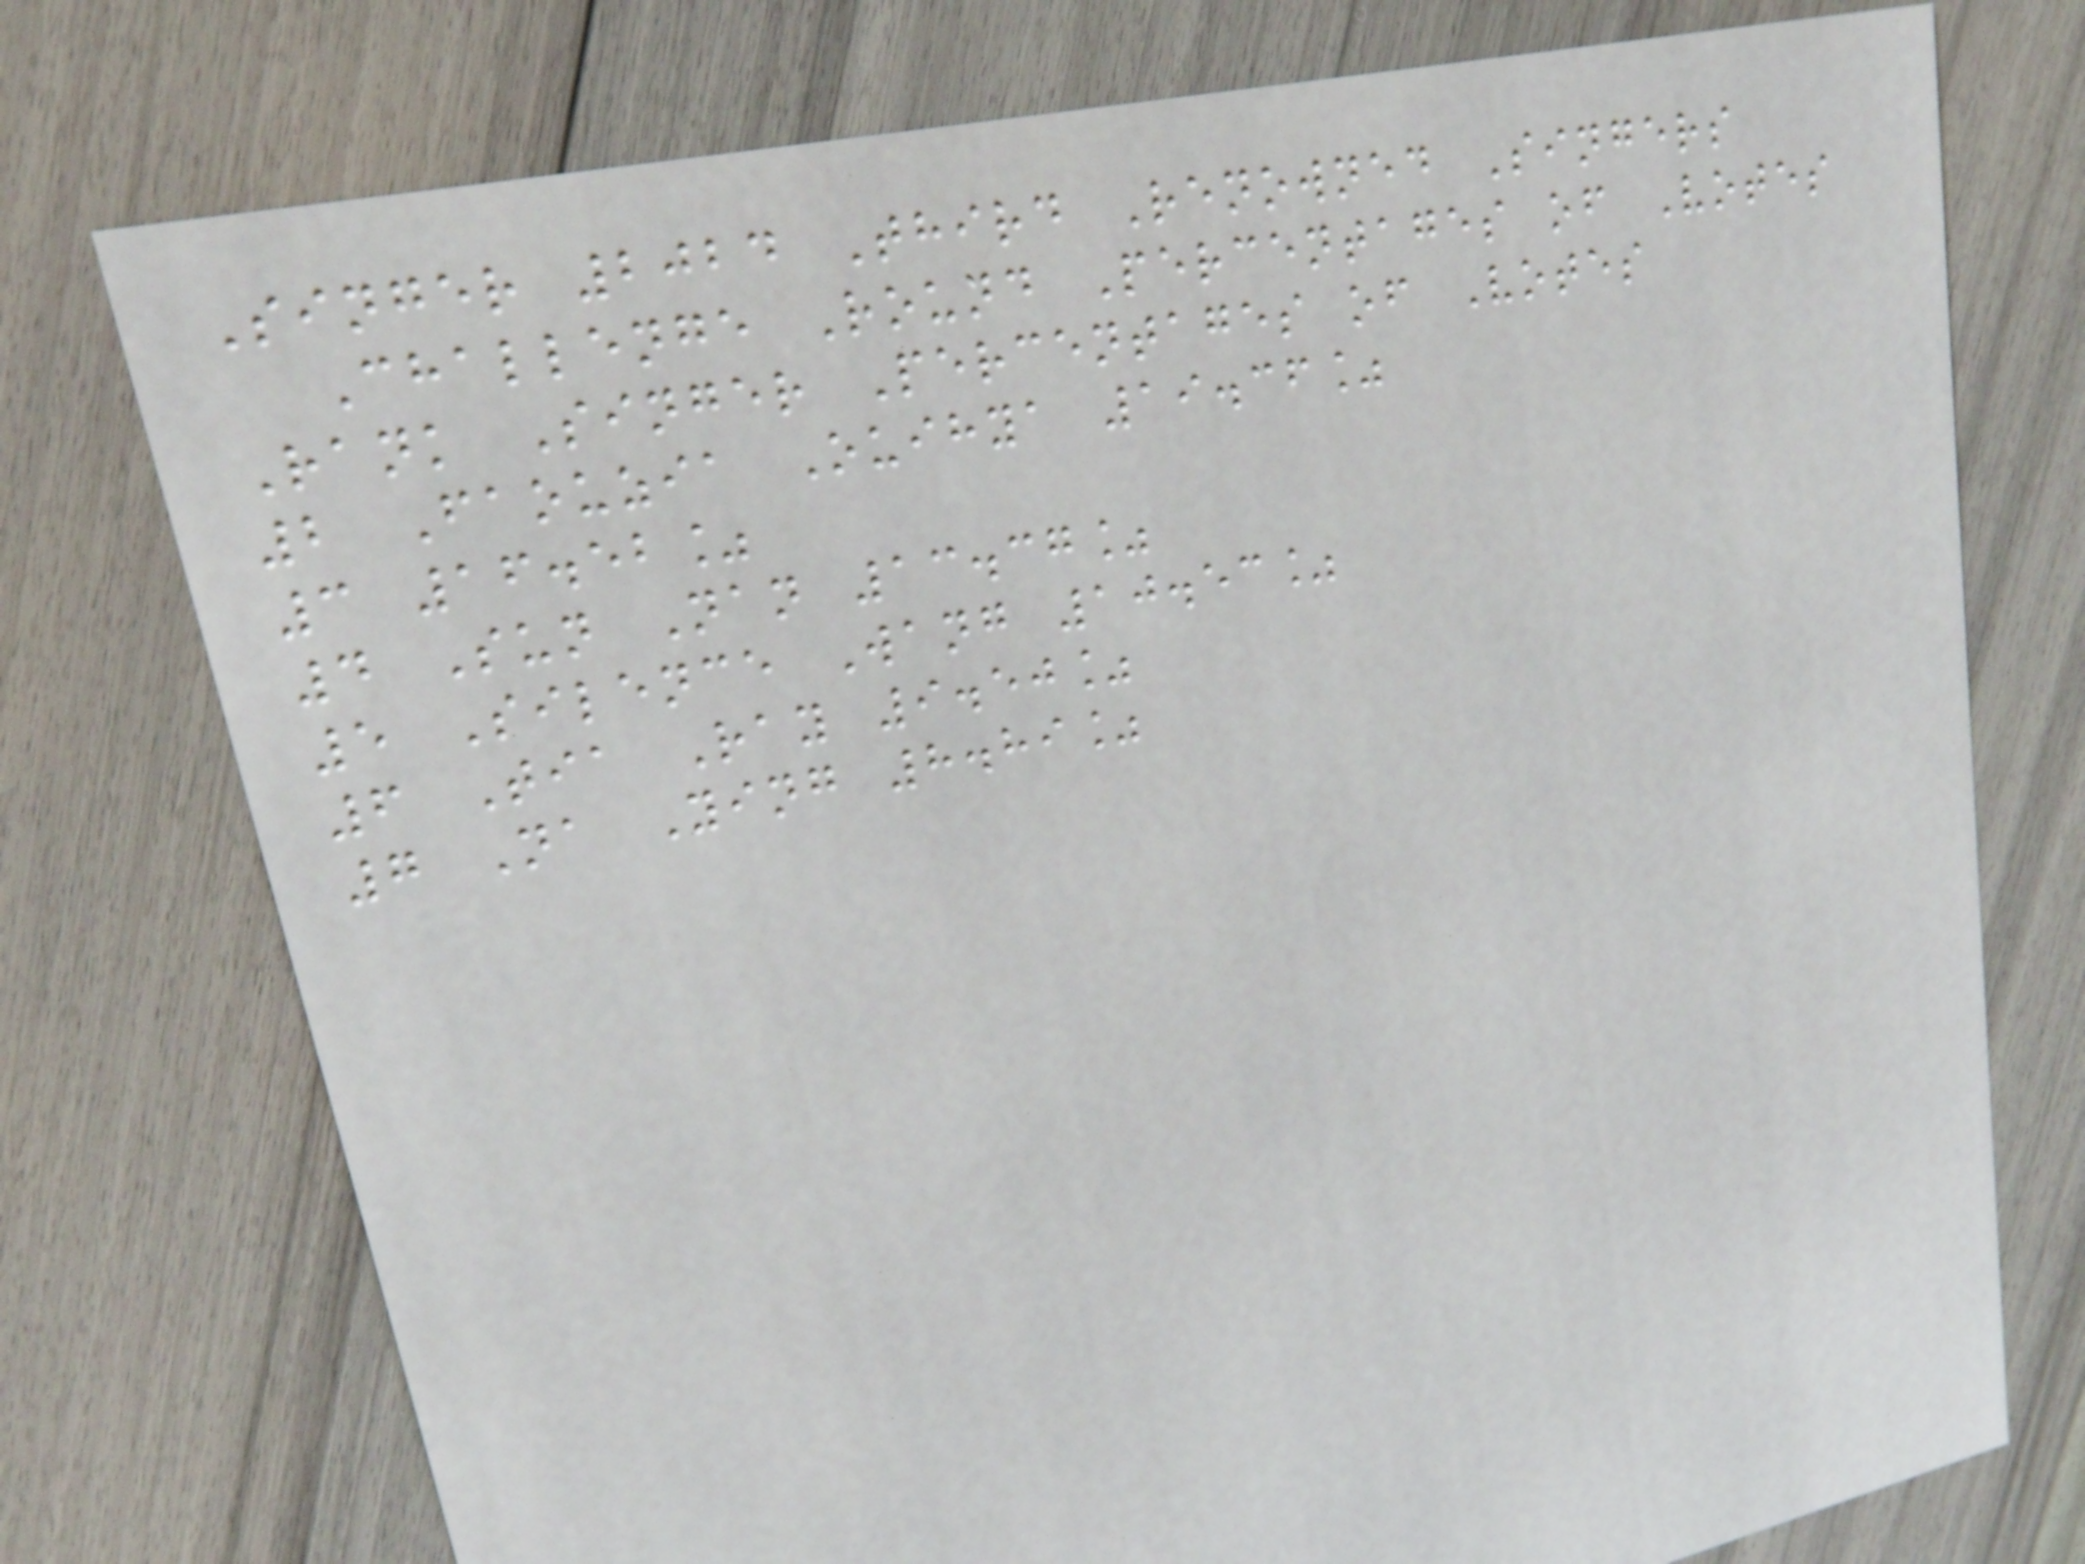Singer 2024 Third Renowned Singers
Challenge Round Percentages of Votes
Rank Singer Percentages of Votes
2 Faouzia Ouihya 19.36%
3 16.52%
4 Sun Nan 13.37%
5 Silence Wang 10.53%
6 Tia Ray 9.50%
7 Na Ying 8.89%
